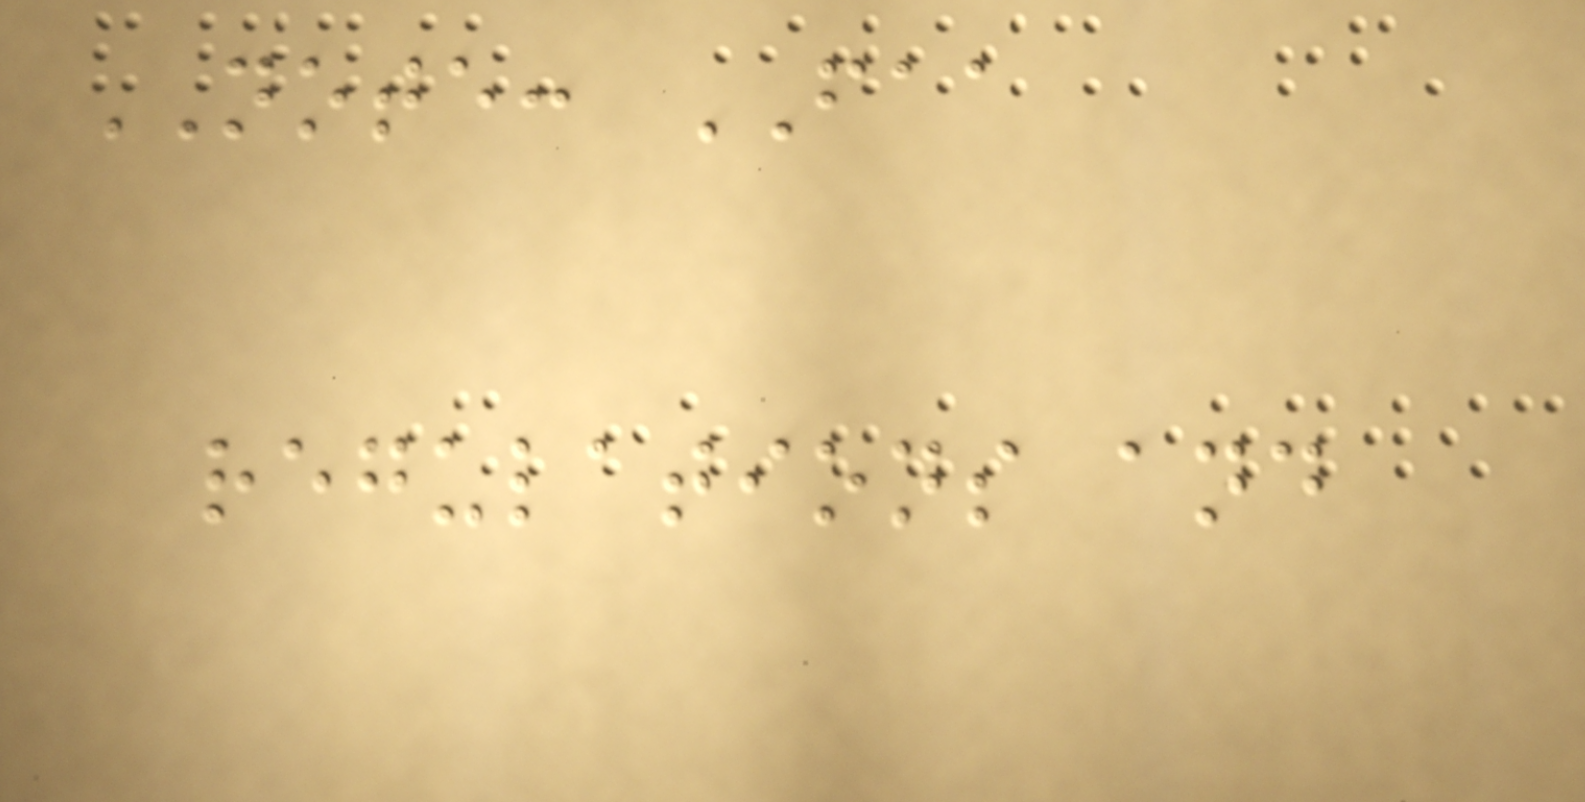NOTE: FAA
regulations and
